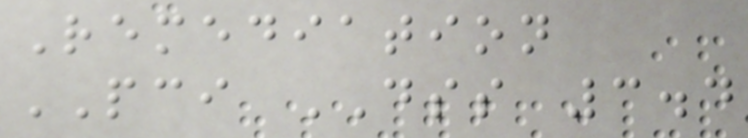Remediation
PCI DSS 3.4
